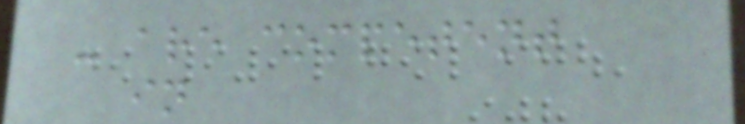- are competent
in
